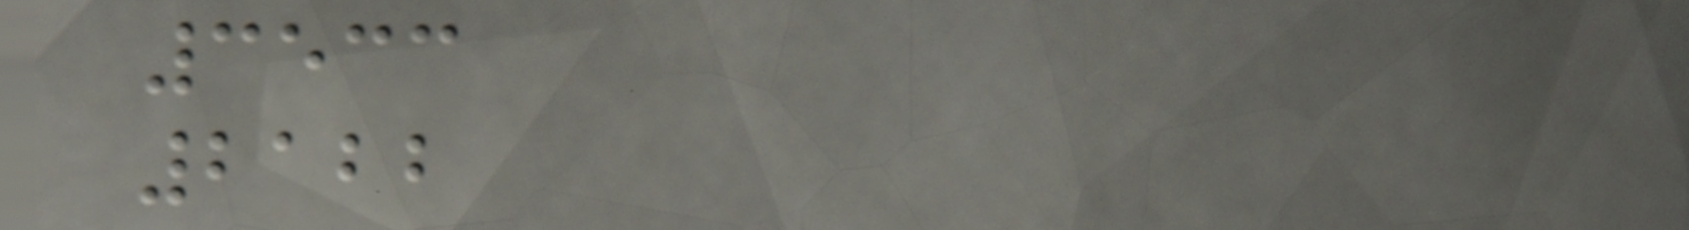3533
2122
